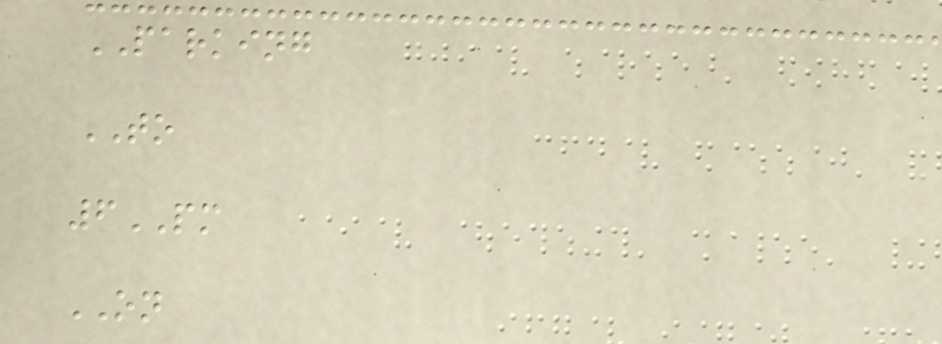PARKING
TO
6PM
ON
